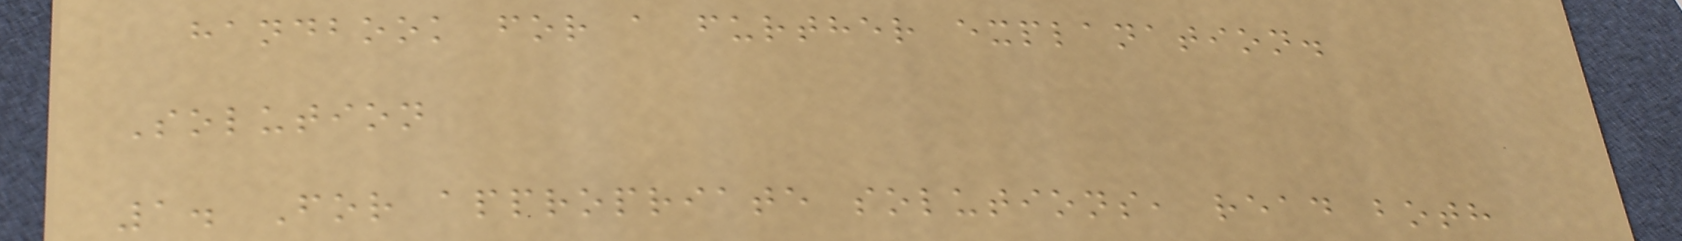handbook for a further explanation.
Solution
1. For appropriate solutions, read both
